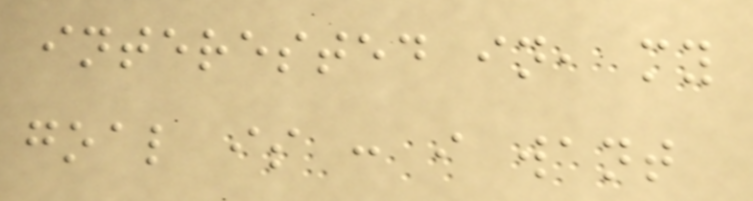interested in, my
goal is : i want
